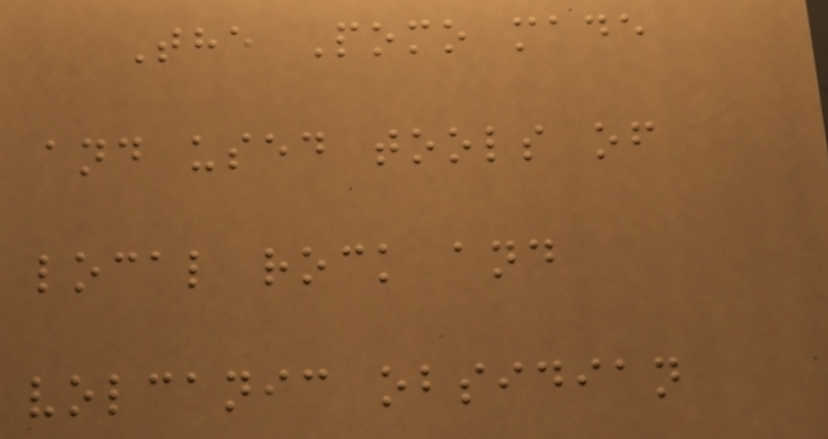The Pomo made
and used tools of
local rock and
volcanic obsidian
